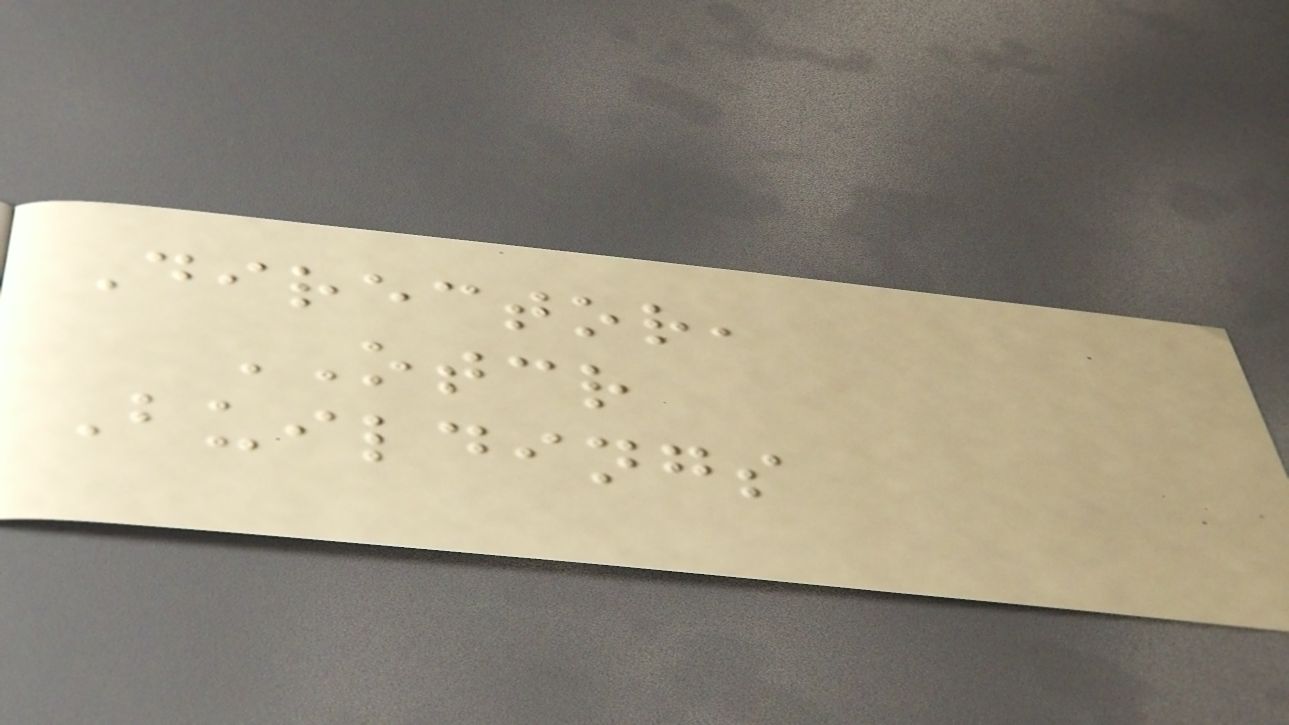Director,
OTCR
Buildings
